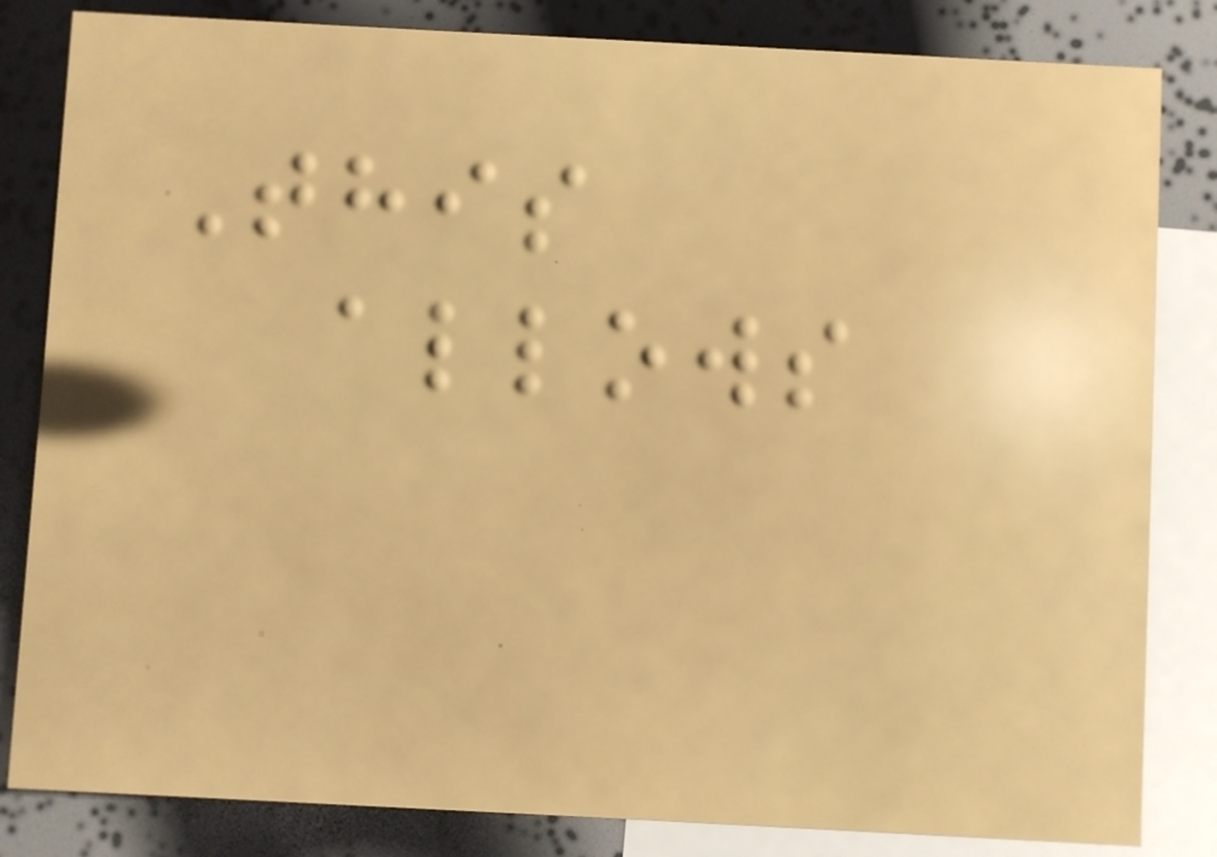This
allows
